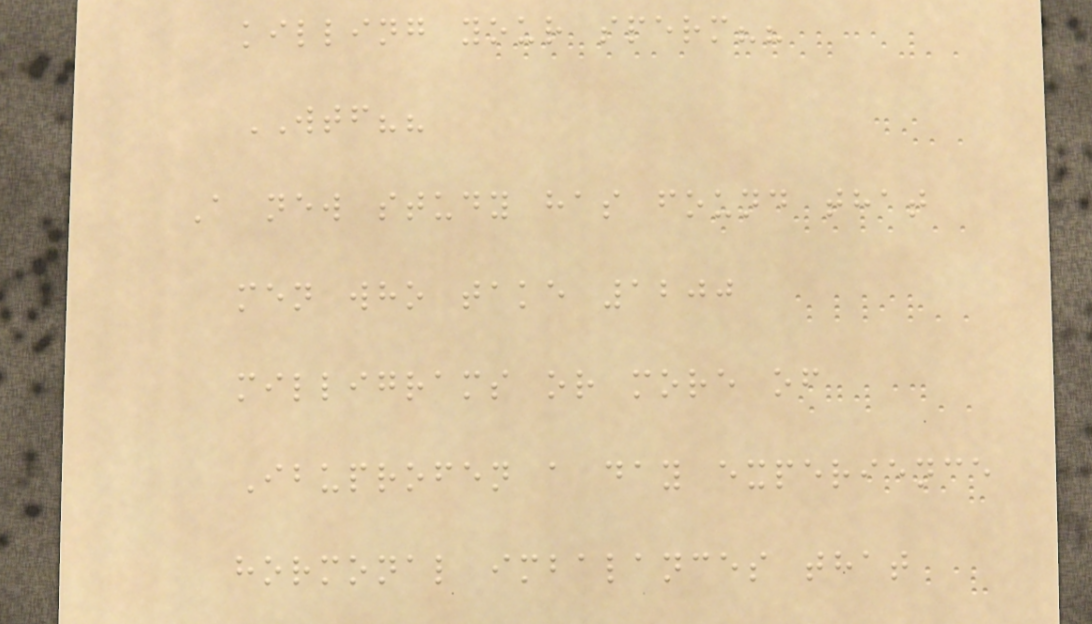killing your sperm??
WTF??
A new study has found that
men who take 1200
milligrams or more of
Ibuprofen a day experience
hormonal imbalances that
